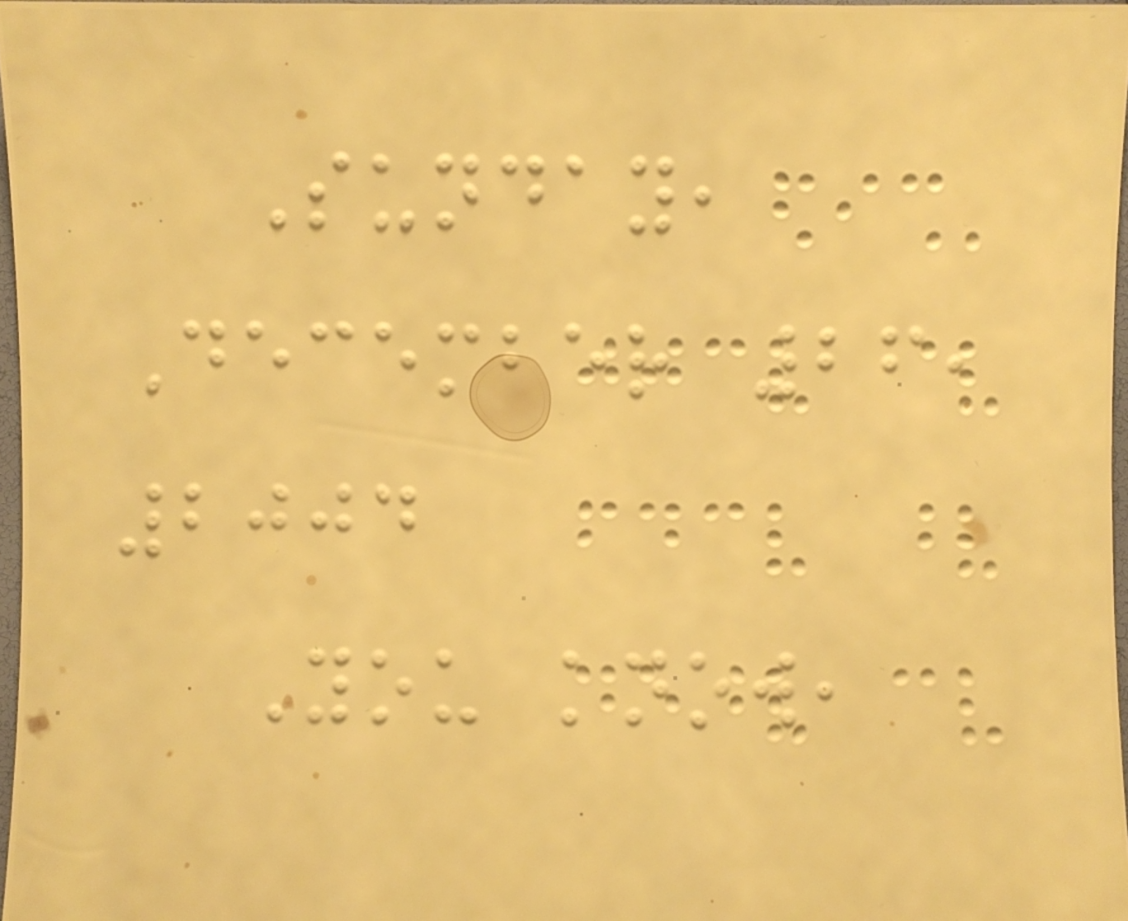Sunday,
December 26,
2004
You know,
